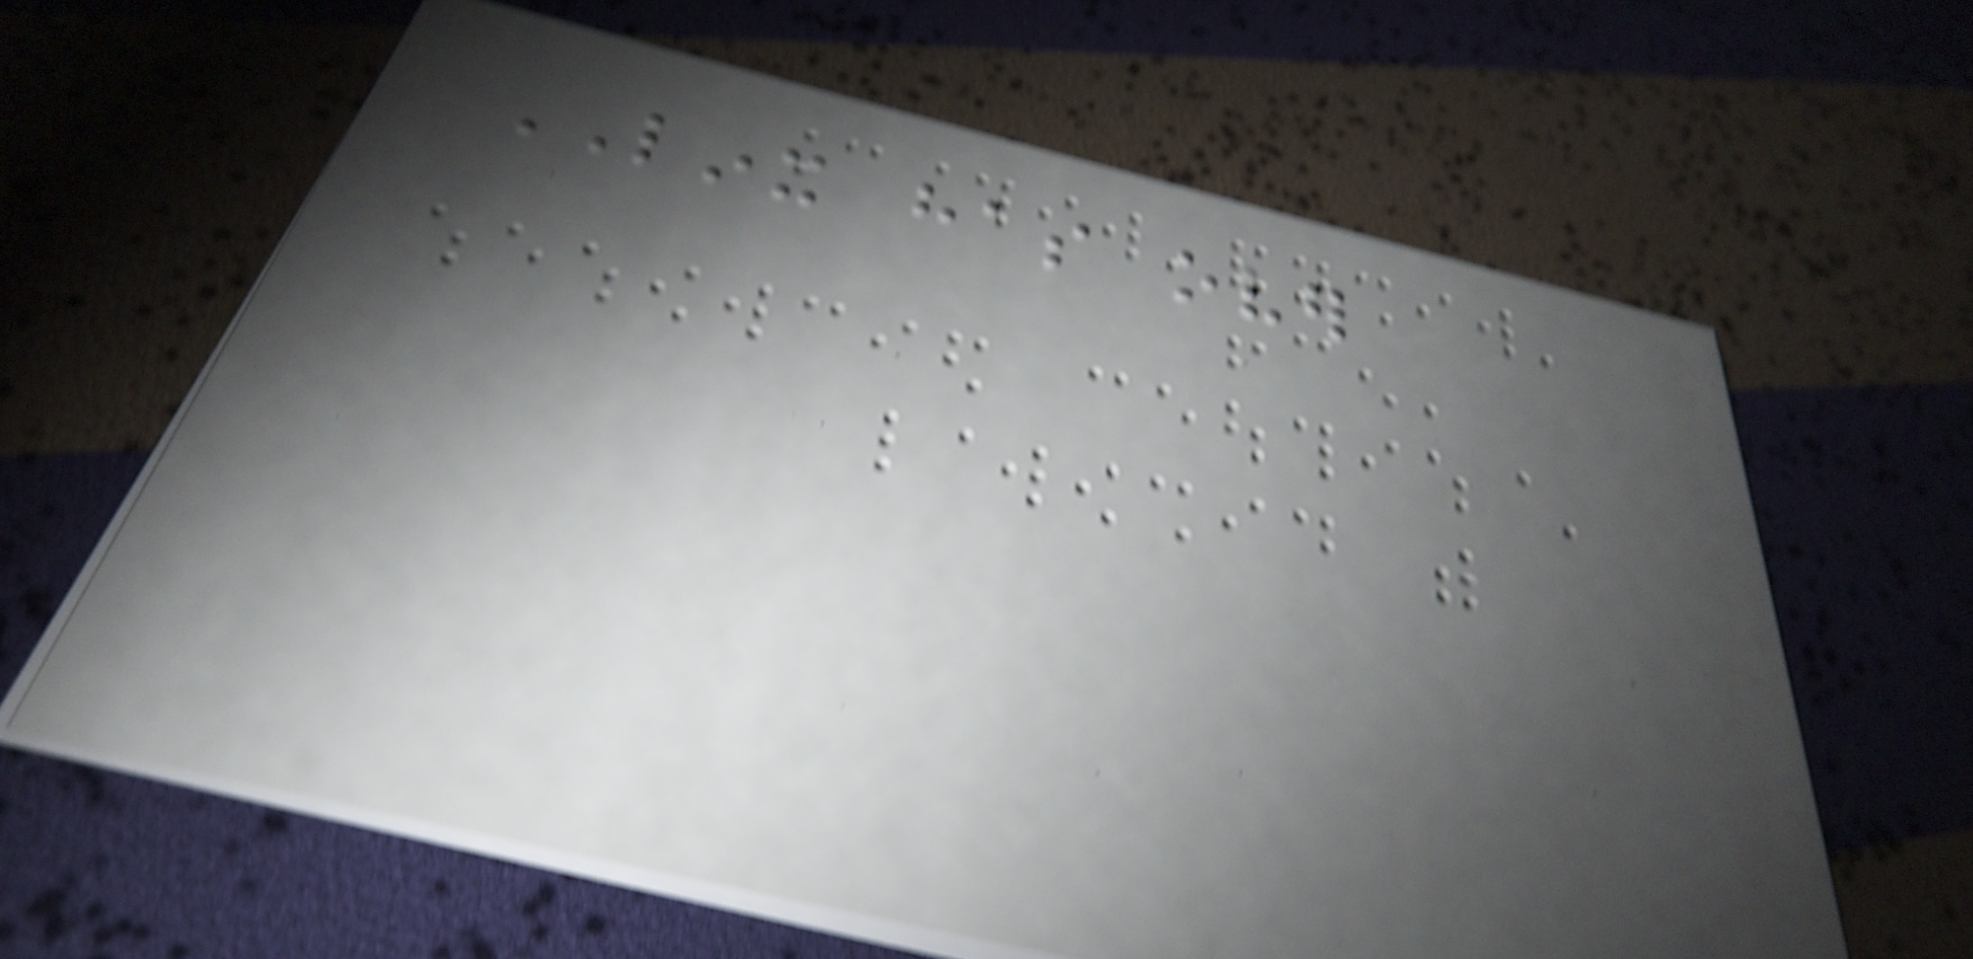LINX has over
